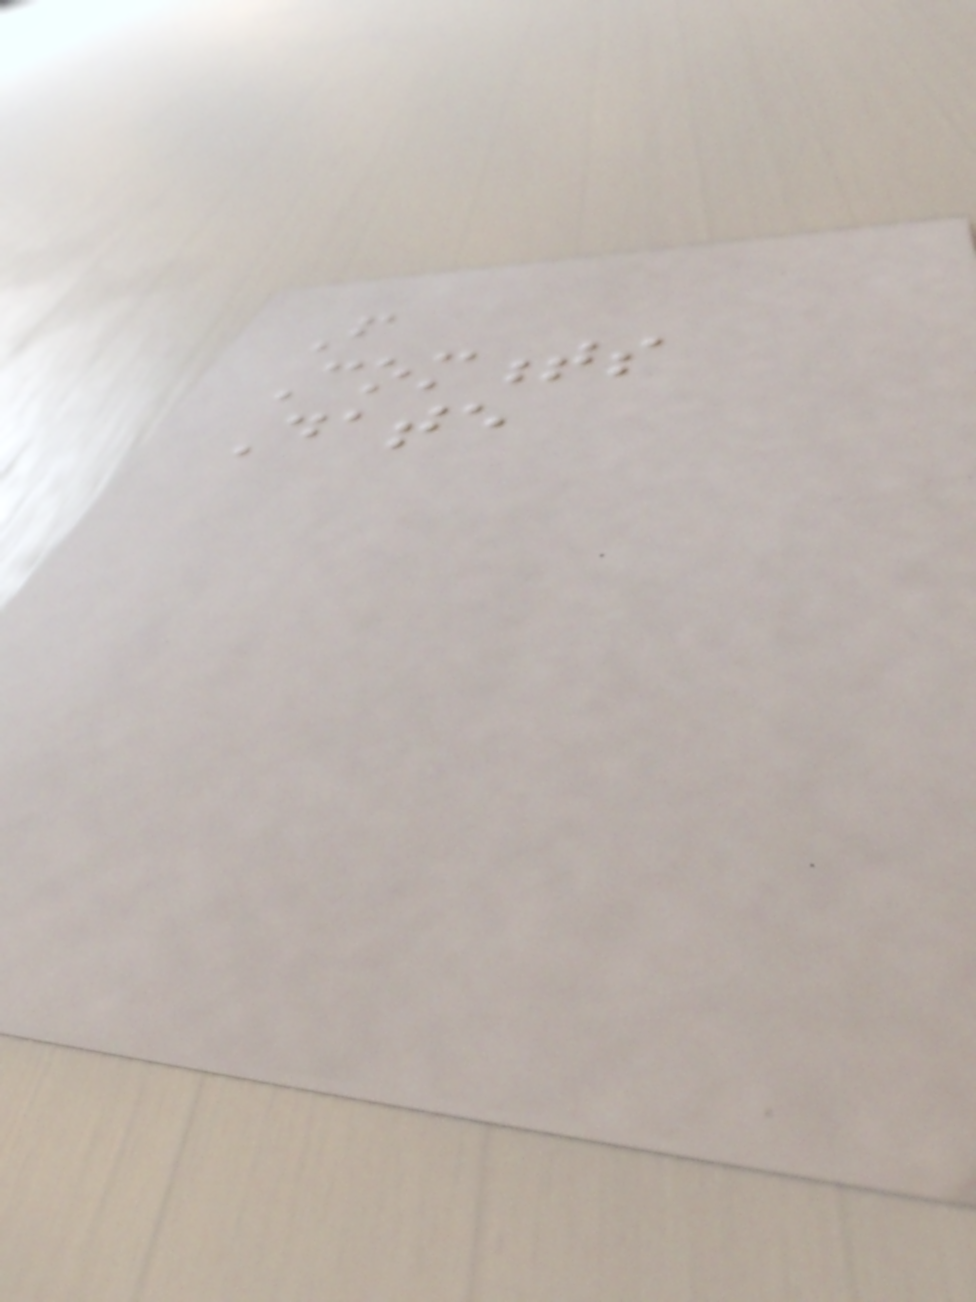From
Comments
Date
